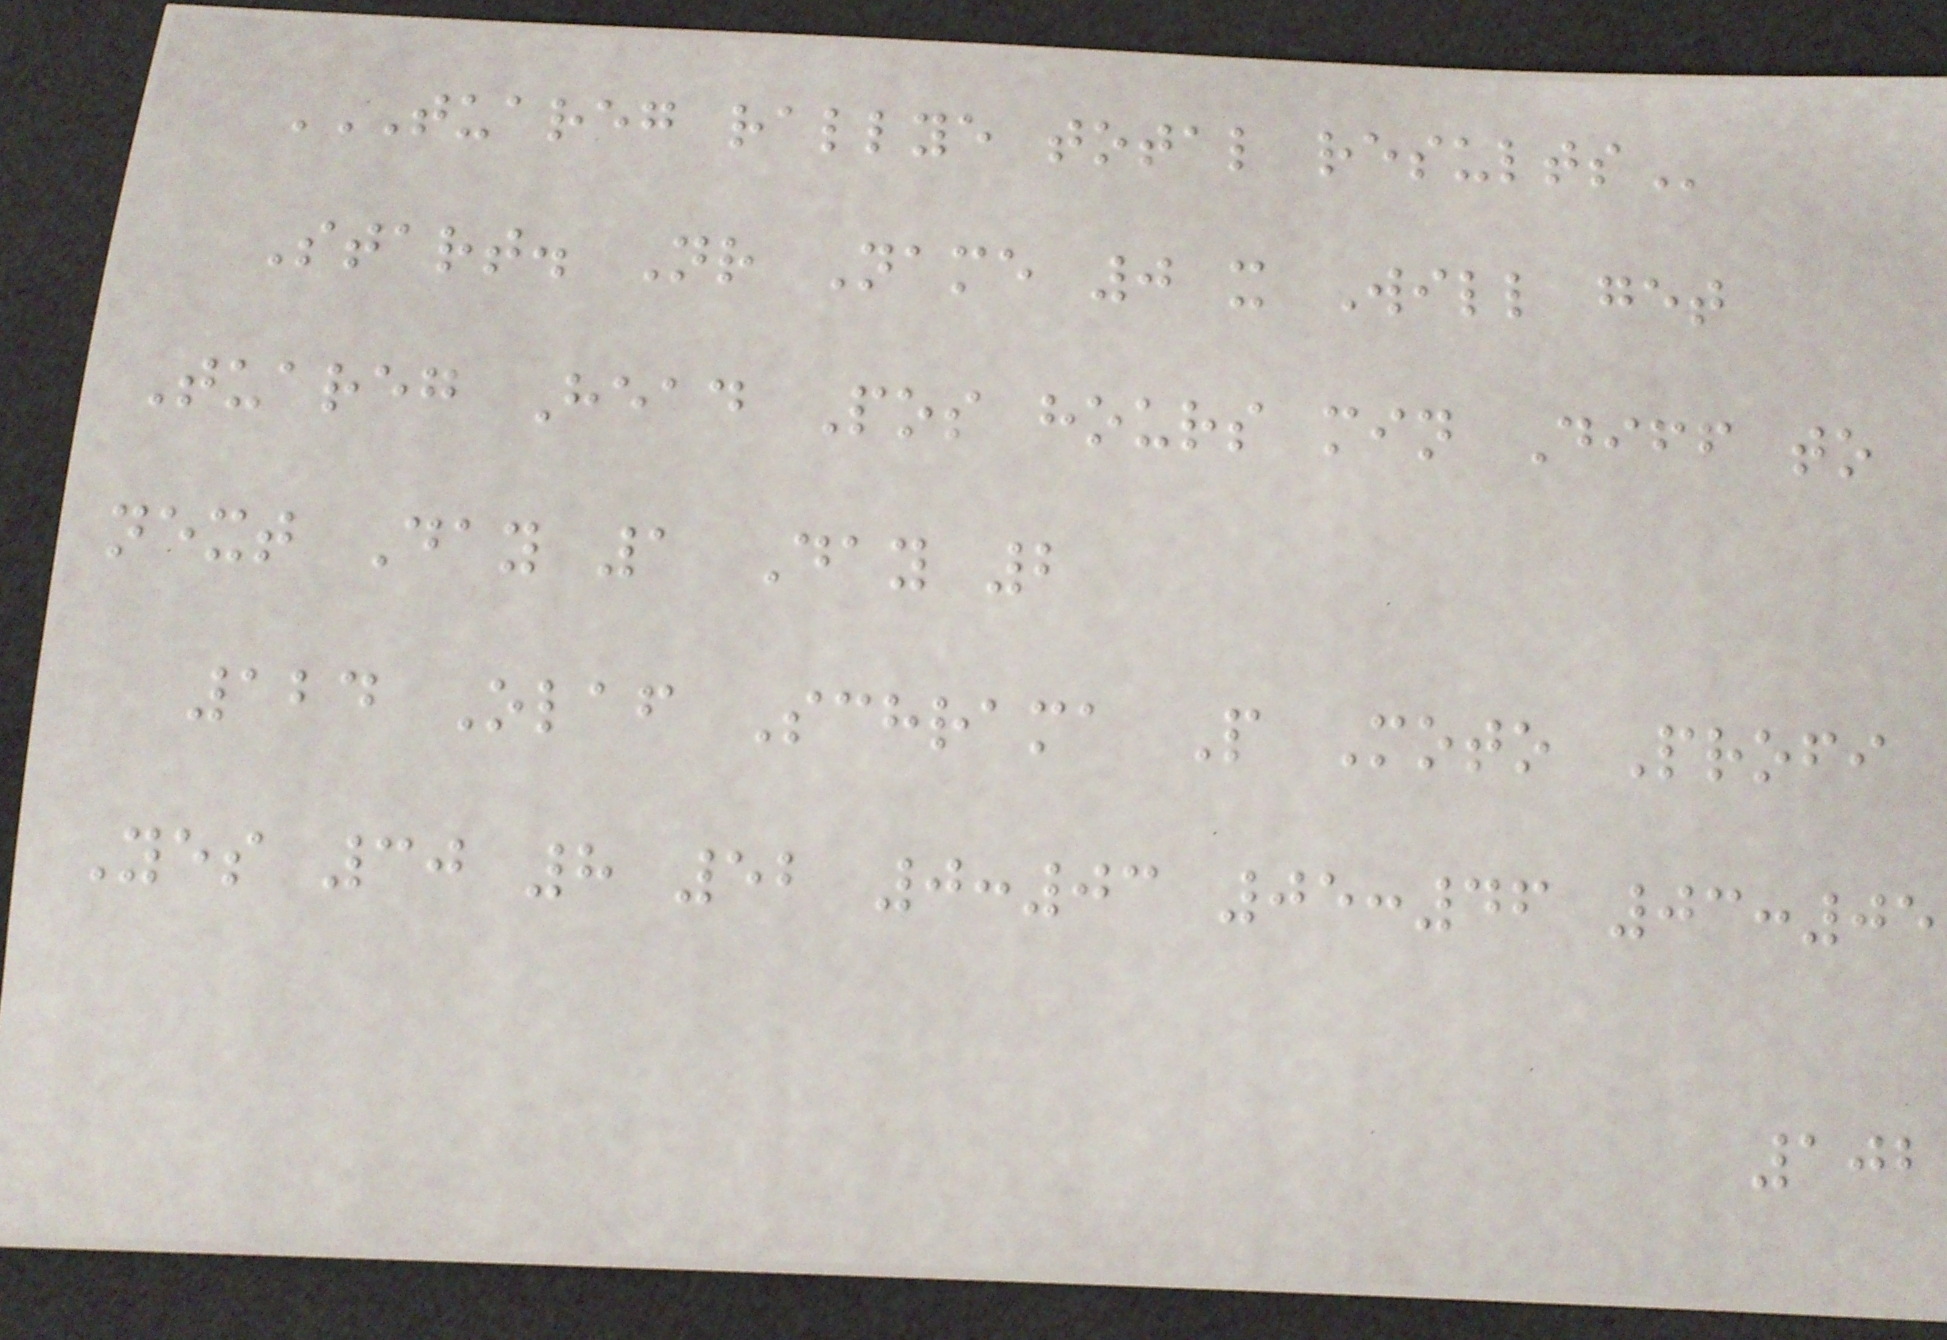TUAREG RALLYE TOTAL RESULTS
Start. Nr Name 0 x Will get
Tuareg Head Pos hours min Diff to
next Day 1 Day 2
124 Olaf Schrama P Moto Profi
Yes 30 8 52 0:03 05:46 03:05
102
